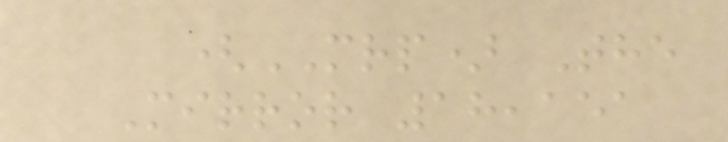(MRP) The
Mirror 18,151
